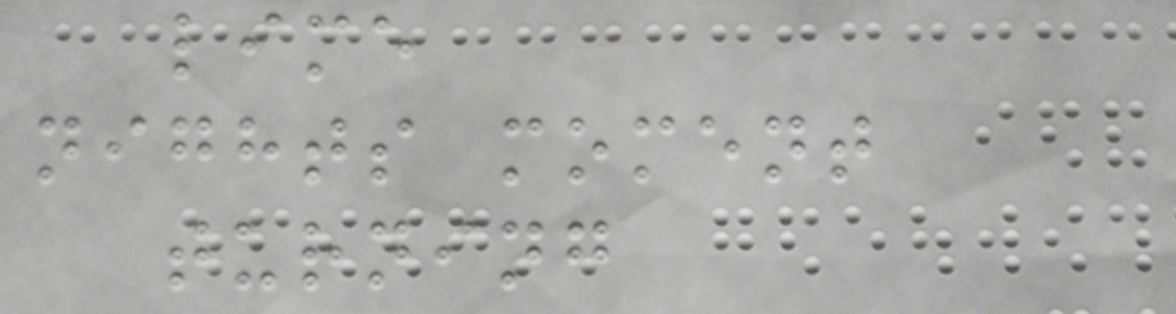lime
nights moment
turning
